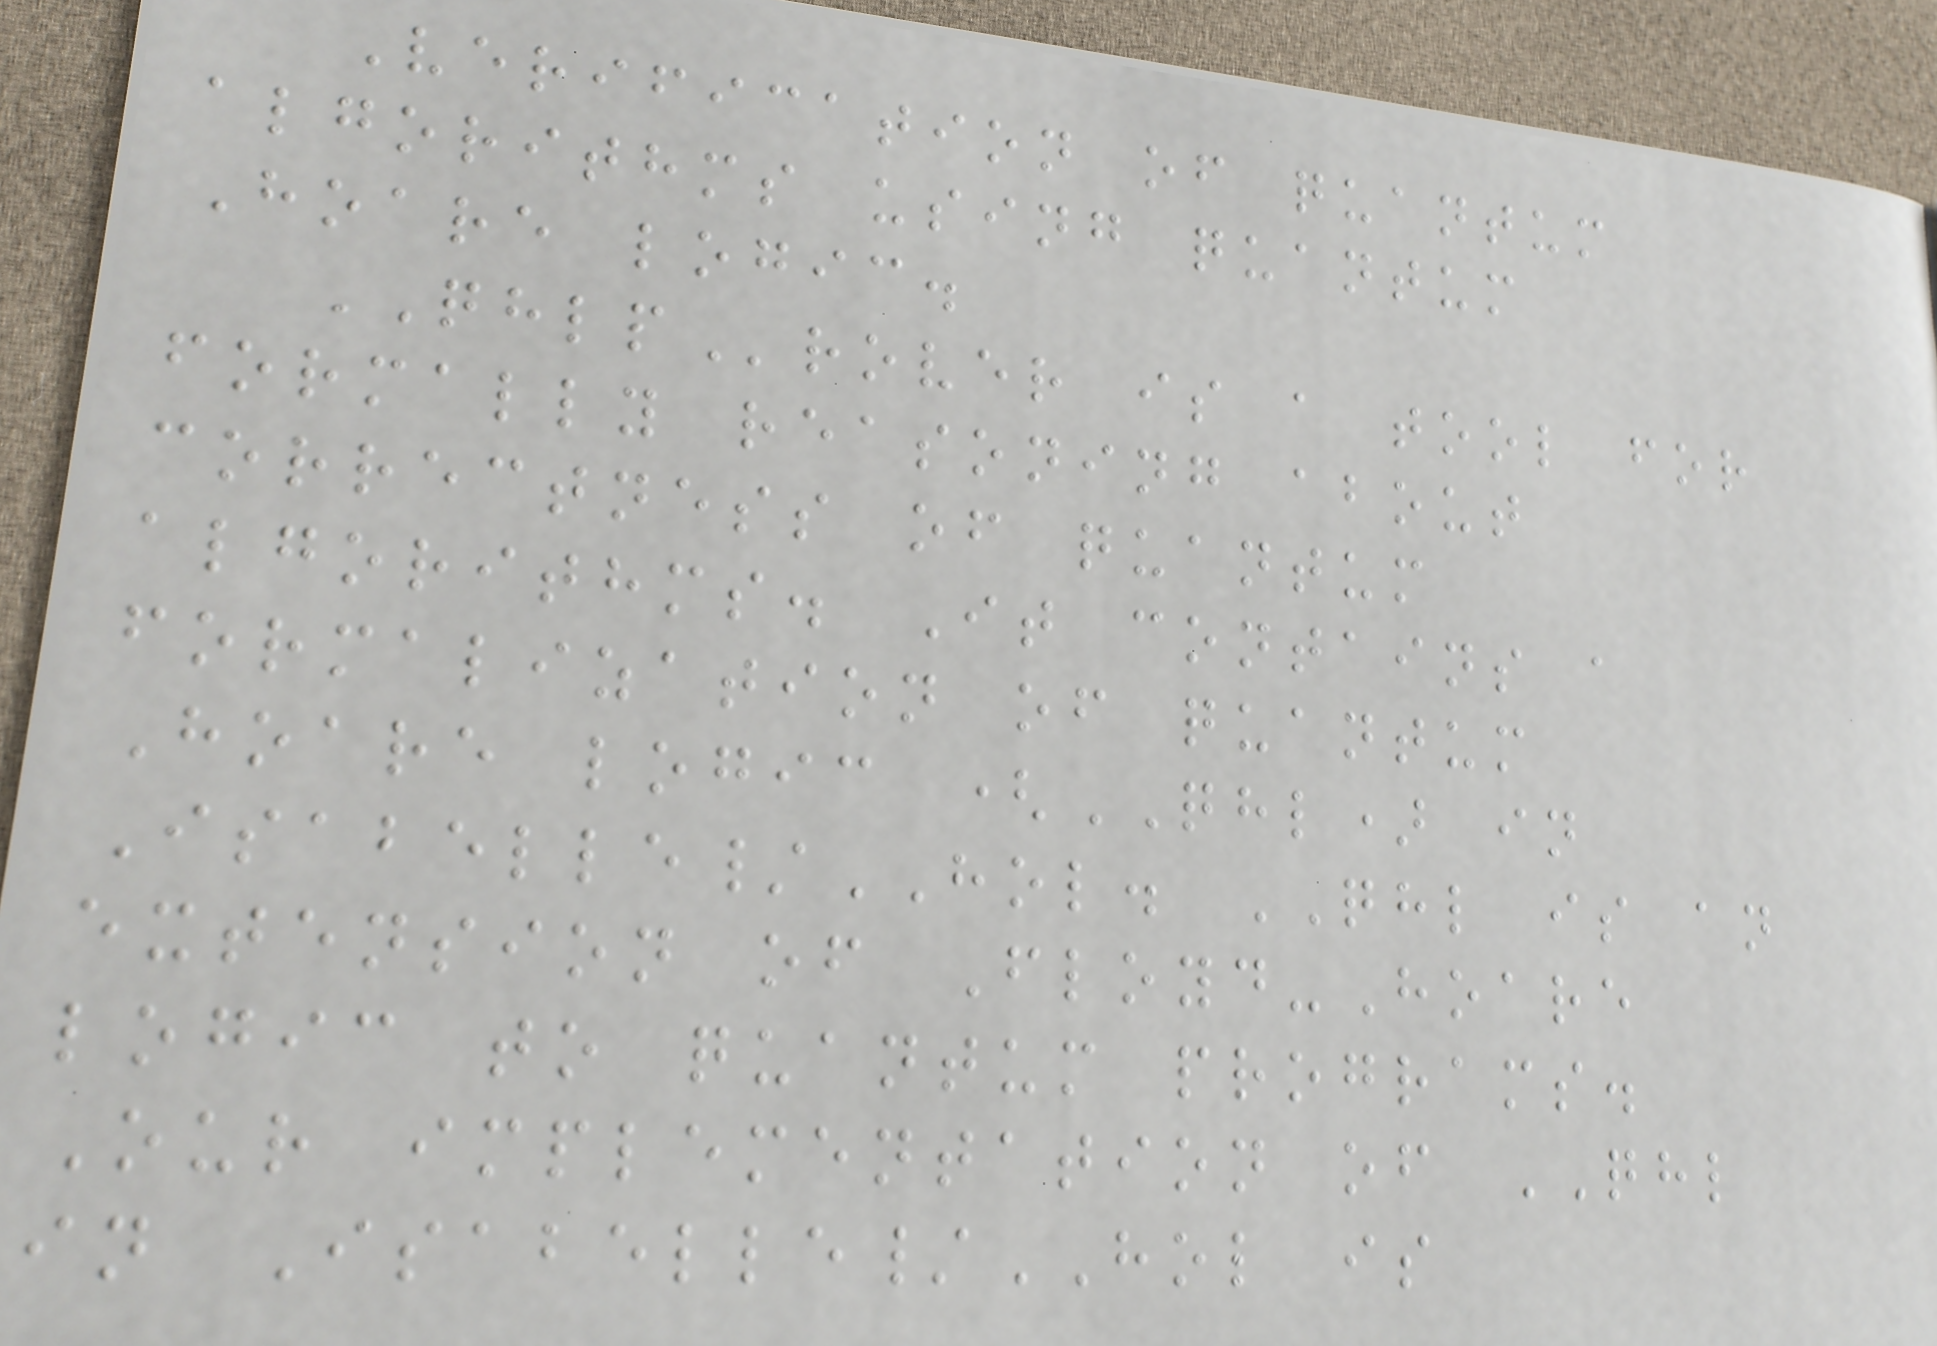Verification of quantum
algorithms using quantum
Hoare logic.
QHLProver is a tool for
formally reasoning about
correctness of quantum
algorithms. It contains a
formalization of quantum
Hoare logic (QHL) in
Isabelle/HOL. QHL is an
extension of Floyd-Hoare
logic to quantum programs.
Our implementation of QHL
in Isabelle/HOL is
